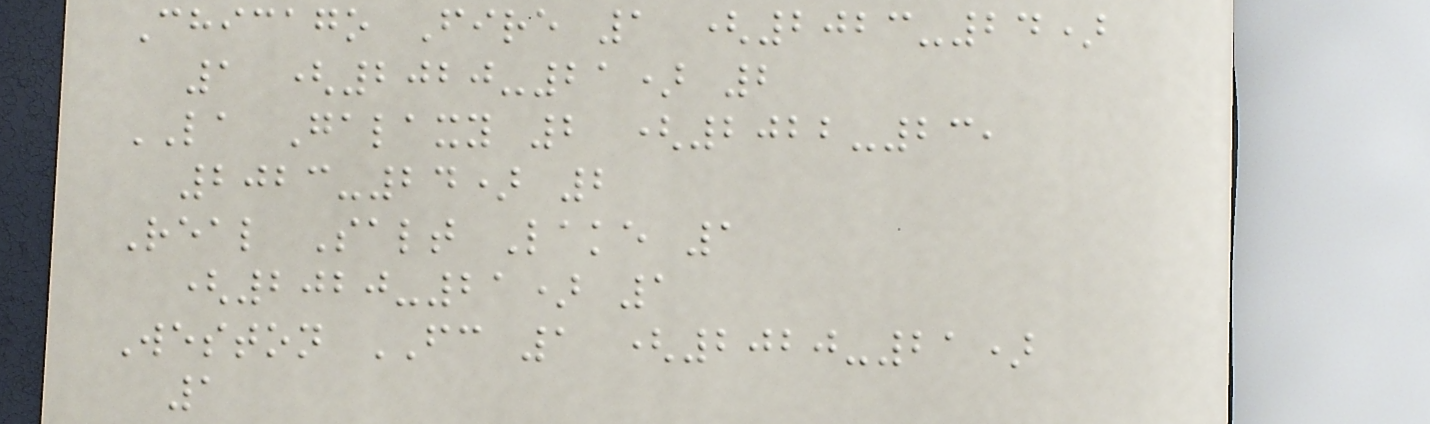Chicago Fire 1 (2023-24)
1 (2020-21) 2
LA Galaxy 2 (2022-23,
2023-24) 2
Real Salt Lake 1
(2020-21) 1
Weston FC 1 (2020-21)
1
